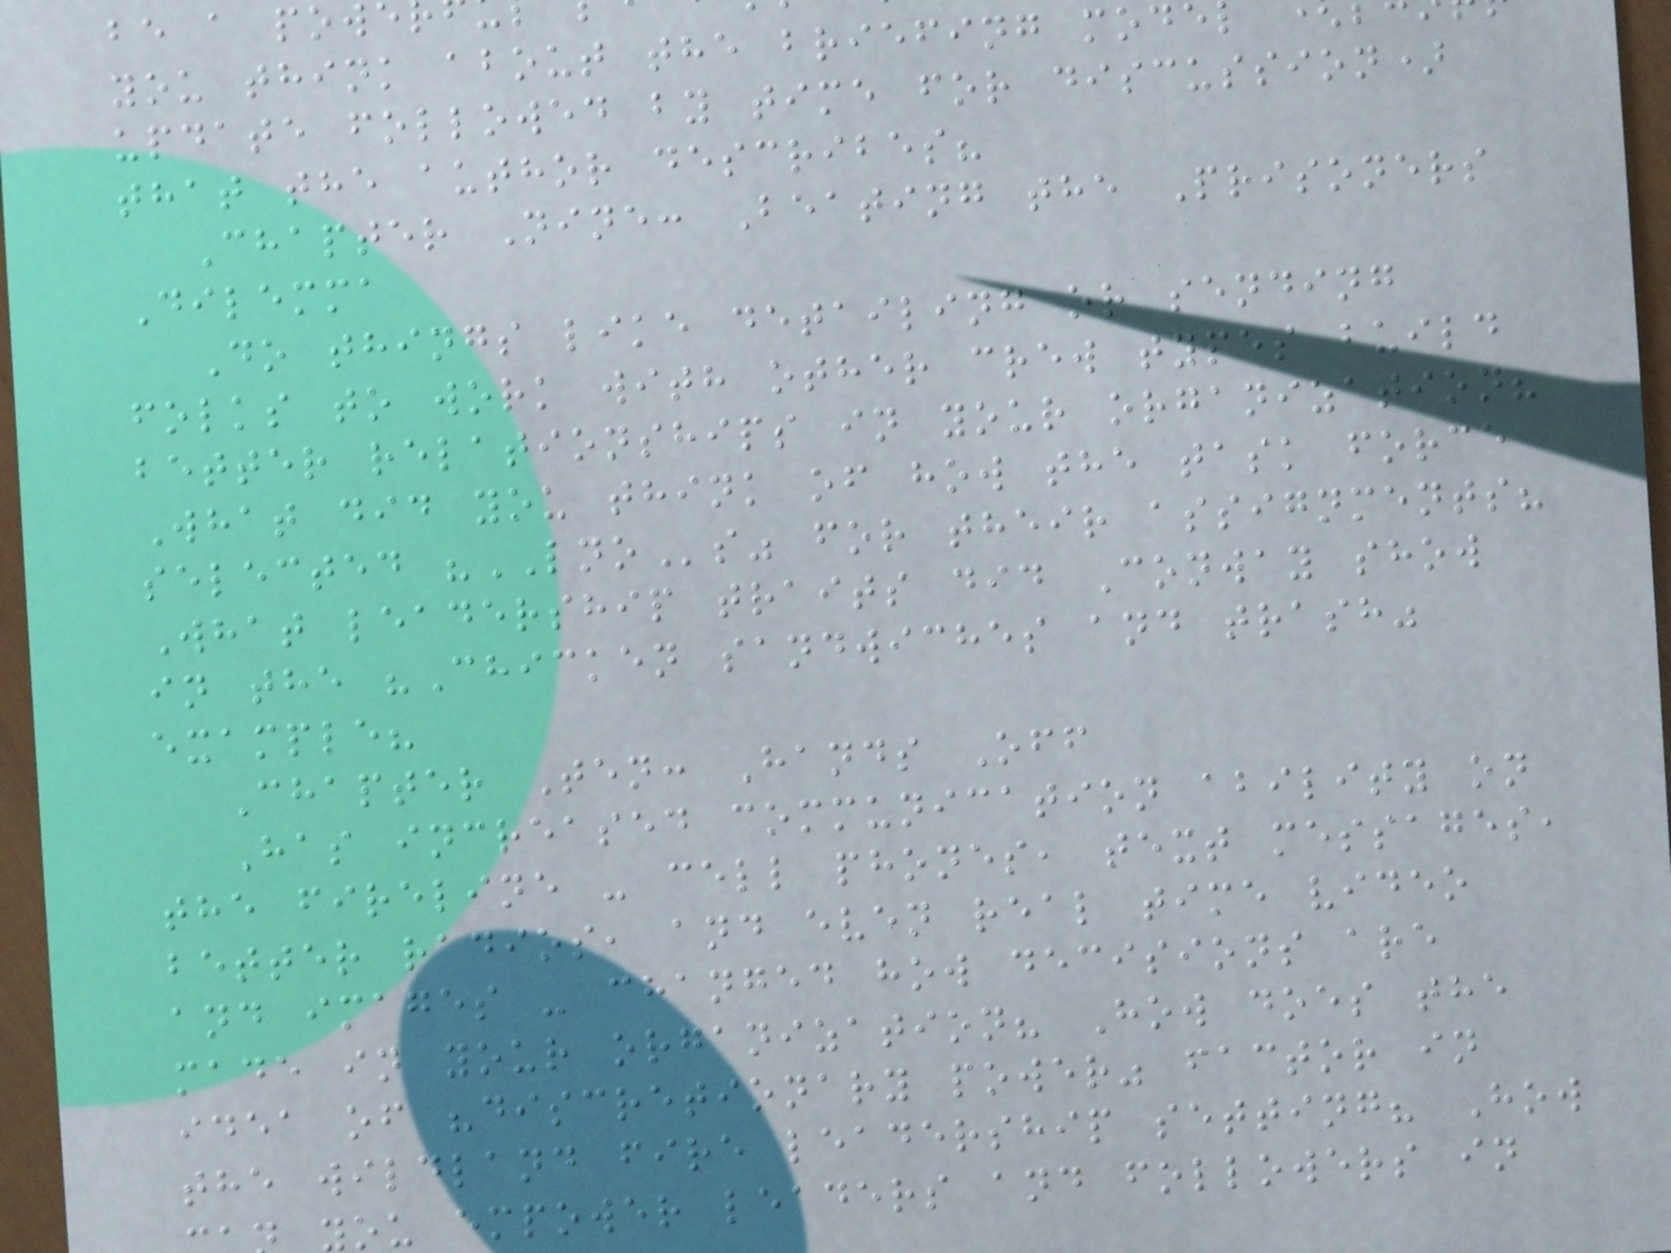you think about the briefing mode
update followed by time for discussion)
that the author describes?
Chapter Nine: Beating the Prisoners
Dilemma
Do things like detailing or sending
folks to work with other crew types build
better relationships in your organization?
What did you think of how the task force
selected "LNOs" for their assignments?
What leadership traits did Conway show
in the "Chicken sandwiches and trash"
example?
Chapter Ten: Hands Off
Has increased communication ability on
the fireline - cell phones, text messages,
better radios, and even real time video
and images - changed how decisions are
made in your organization? How does the
idea of "discretionary power" factor in
the wildland fire leadership setting? How
ou empower leaders and followers in
